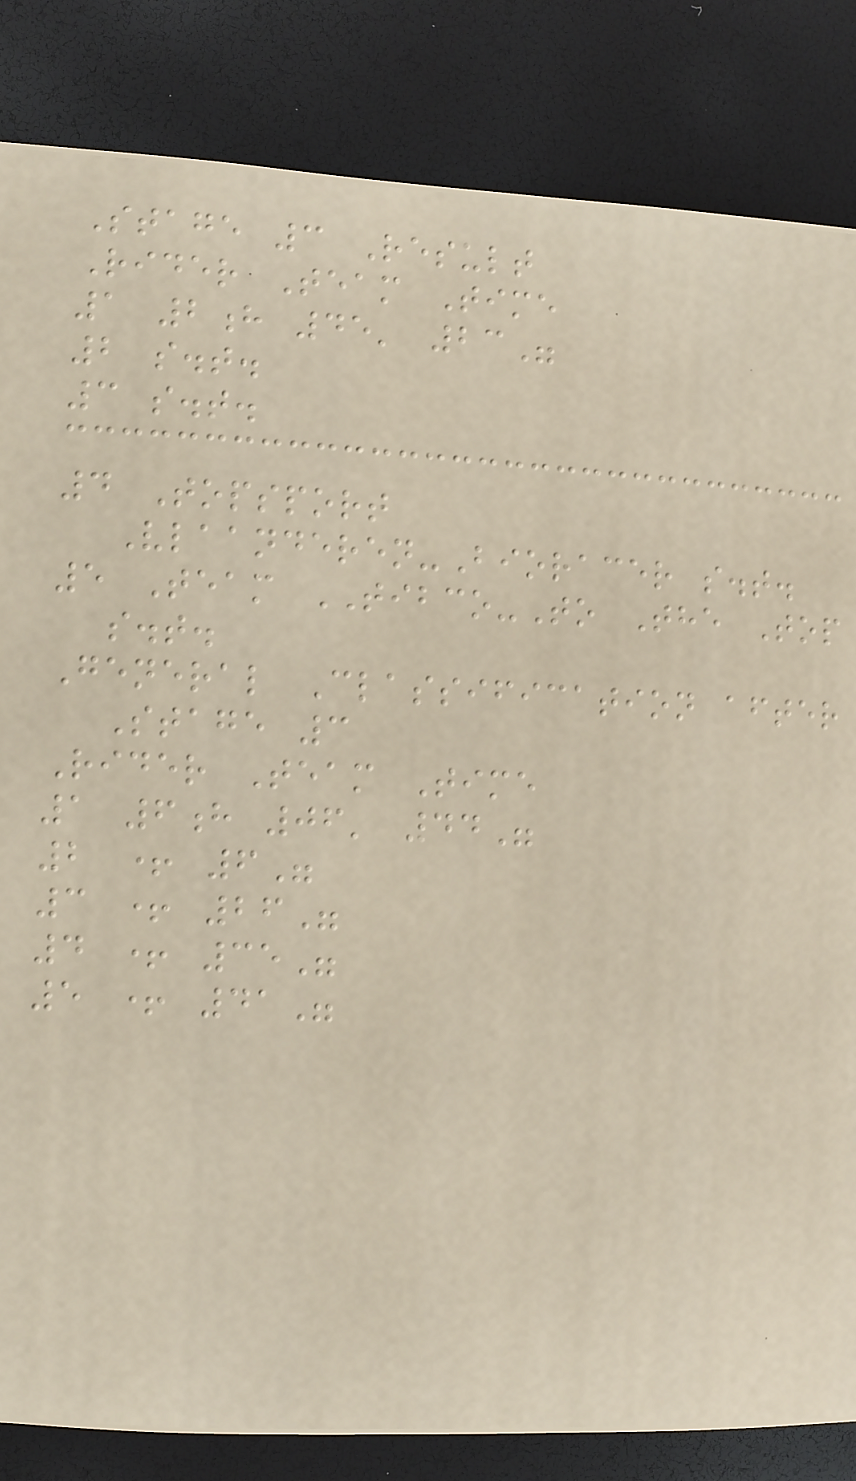Stage 3 Result
Rider Team Time
1 2h 45' 23"
2 s.t.
3 s.t.
4 Topsport
Vlaanderen-Bioracer s.t.
5 Team TIBCO-To The Top
s.t.
General Classification after
Stage 3
Rider Team Time
1 6h 06' 44"
2 + 6"
3 + 26"
4 + 35"
5 + 41"
